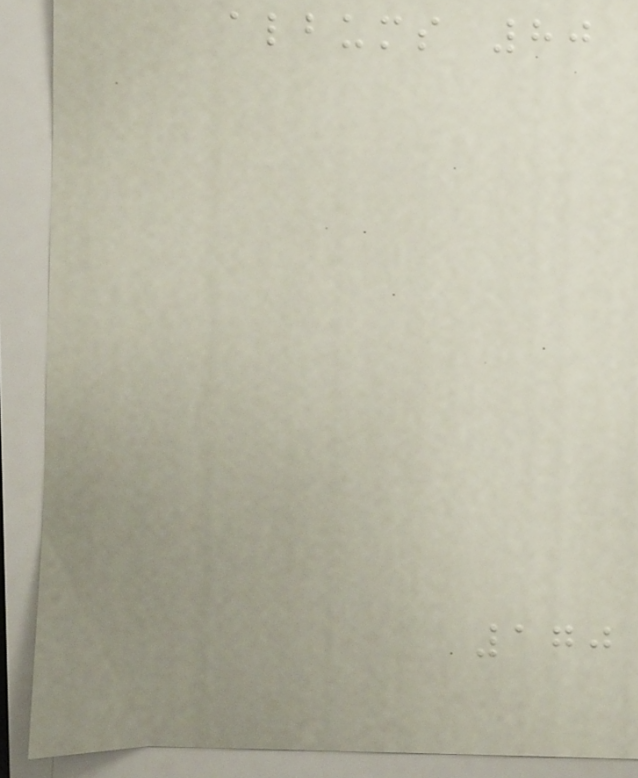albums 80
170
